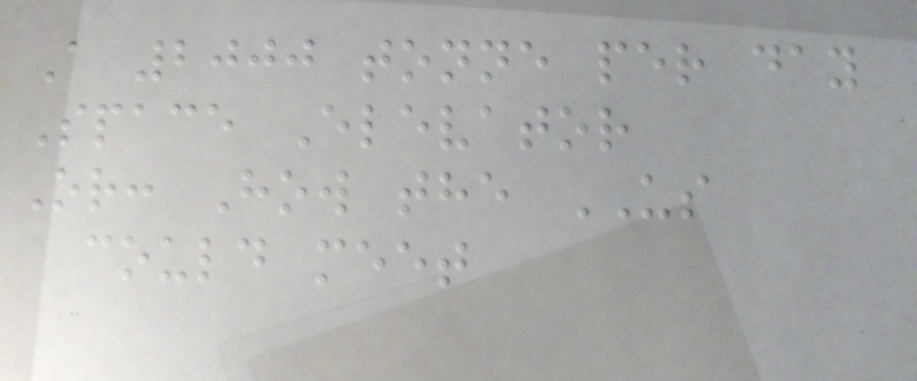A 2000 tonne per day
Space Elevator
Or: How the US
could meet
